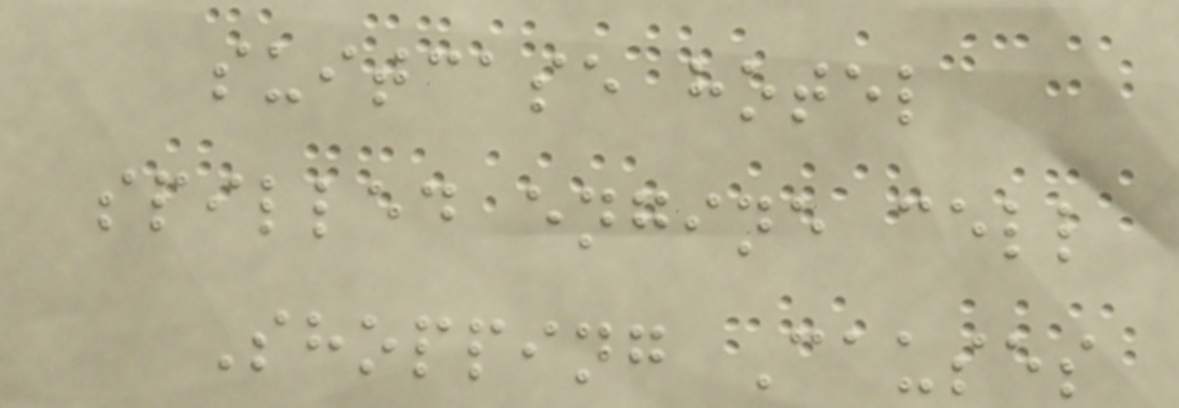suitcase hotel
spilled engine cell
Shopping Causes
